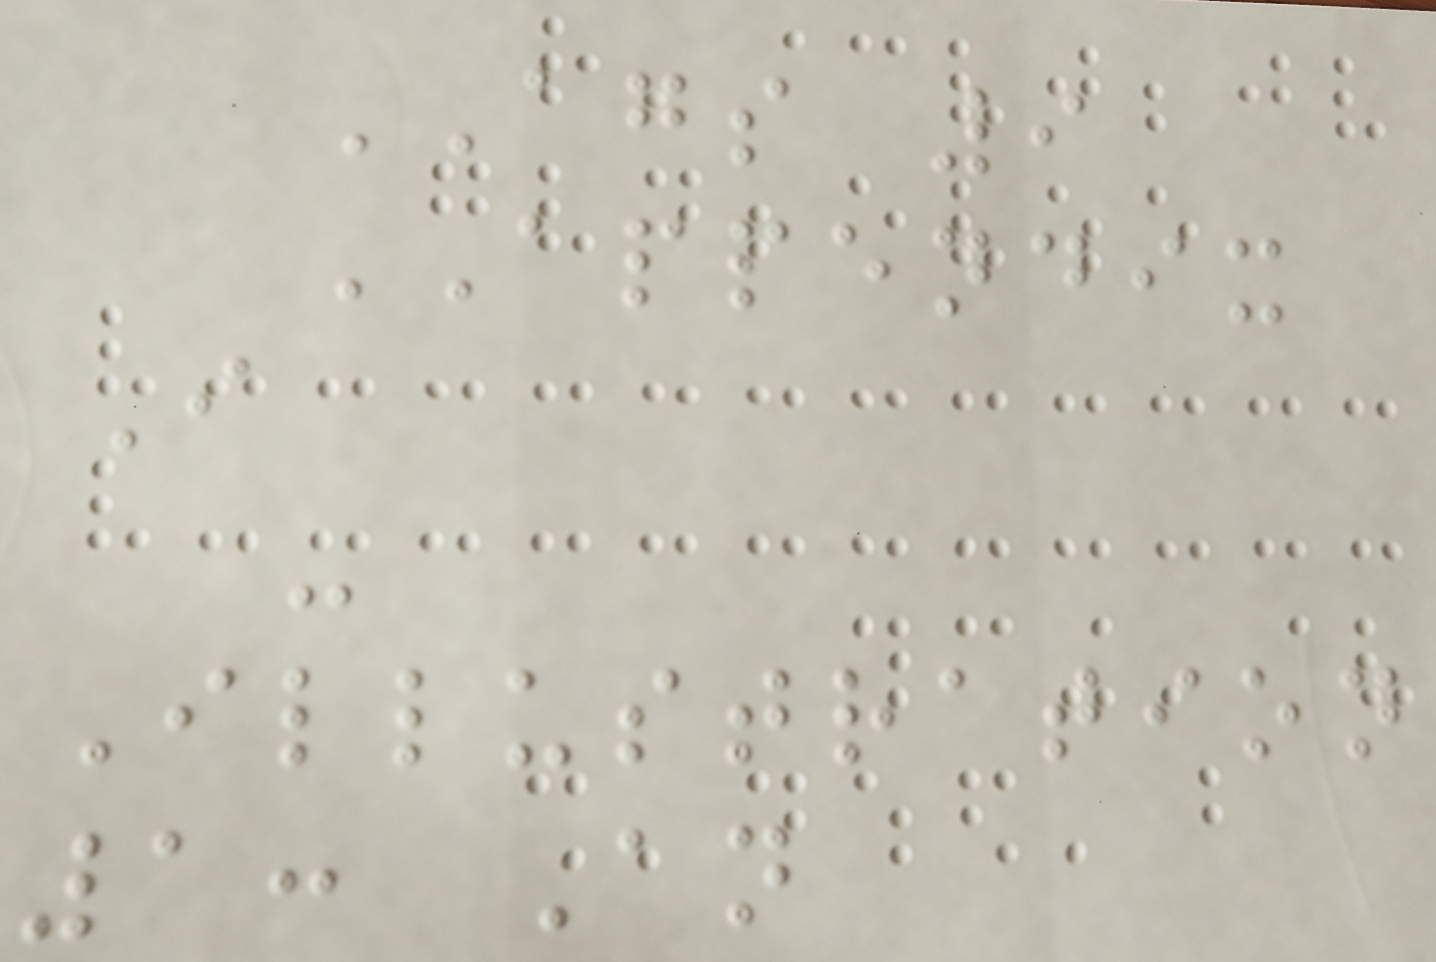AGS 9
APPENDIX
I
-
Illustration
1: An
